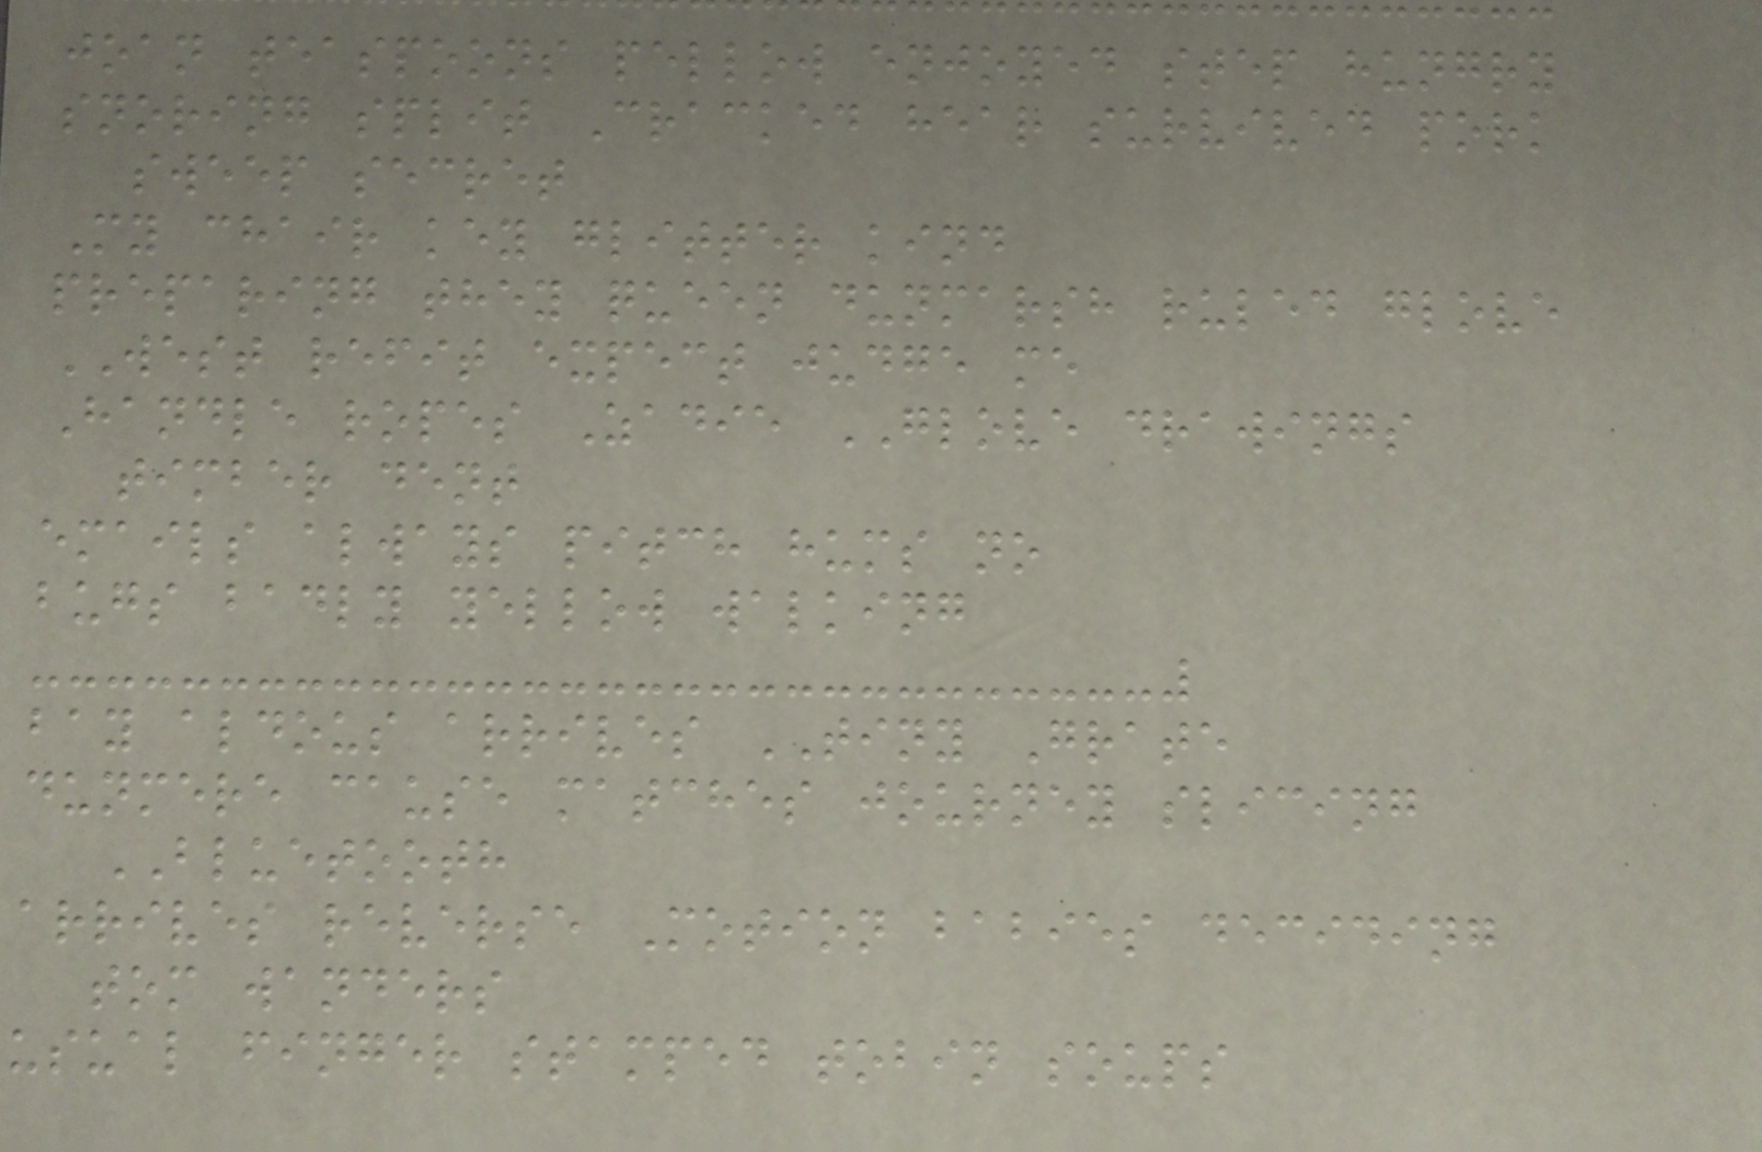joan teaspoons pellow enjoyed step hungry
snoring split Cracked hear survived pork
sweep secret
My chair key glitter kind
preparing they queen dunmarsh ruled glove
WEST refit expect judge me
Handle ropes Zadie GLOVE drawings
timber dent
emails always pitch hums no
bugs badly yellow walking
bay aldous arrives TINY Grate
dunmere cause matches journey slicing
BLUETOOTH
arrives reverse Motion babies deciding
tom wanders
usual finger stamped tobin soups
